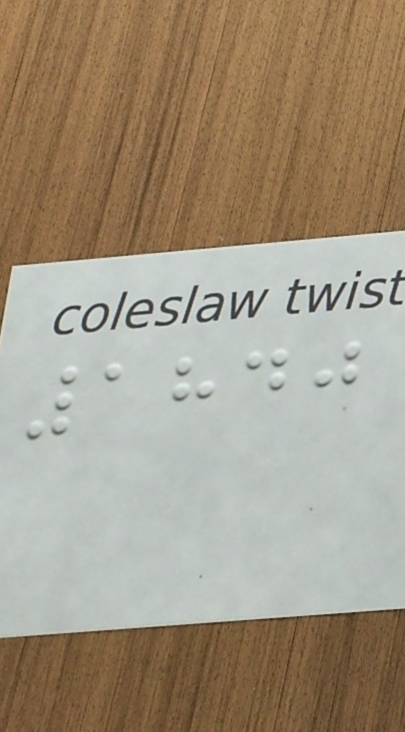1840
